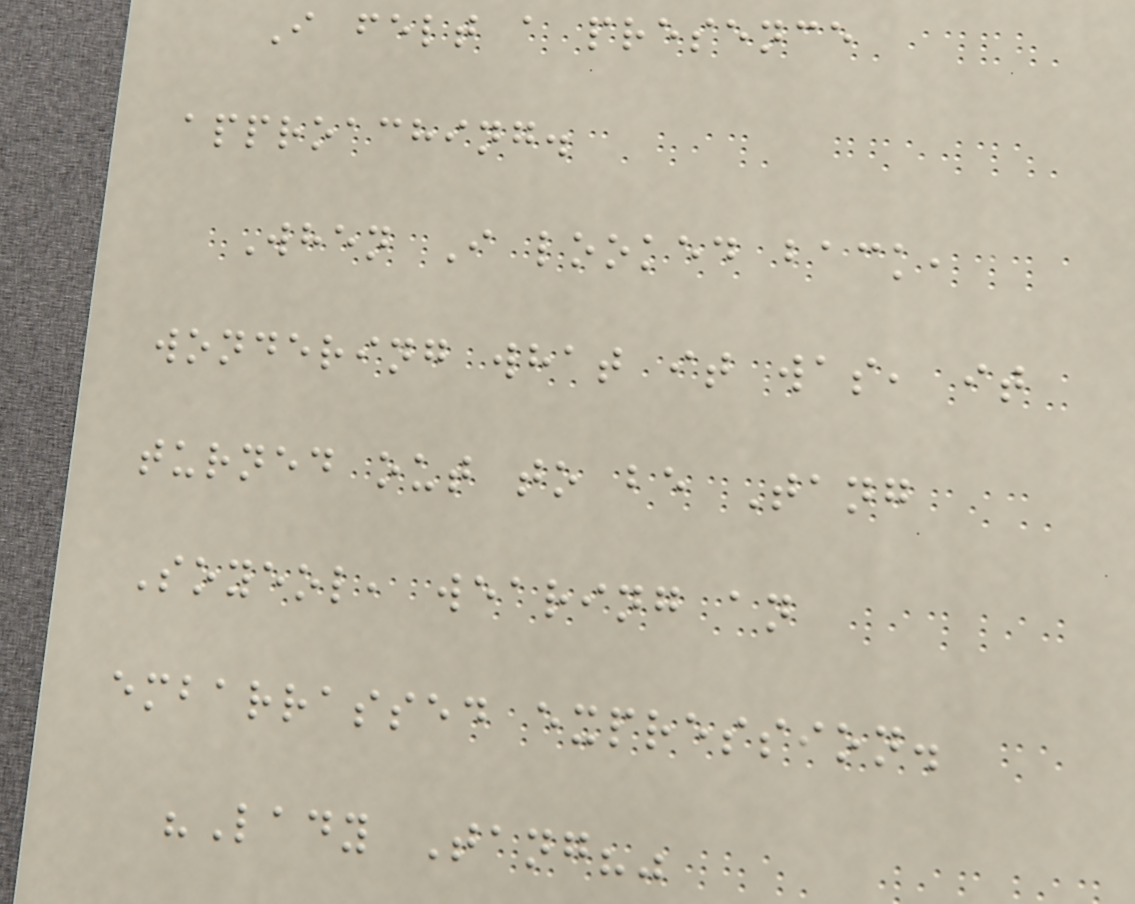I felt a presence
approaching.
When I looked back,
wondering what it was, it
turned out to be Tang
Soyeol, wearing an
embarrassed expression.
"Lady Tang?"
